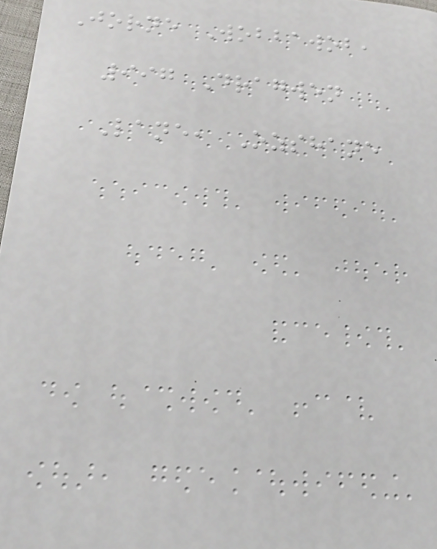Jorne Wobbawob,
997 Dragwen
Lane, Ozshane
